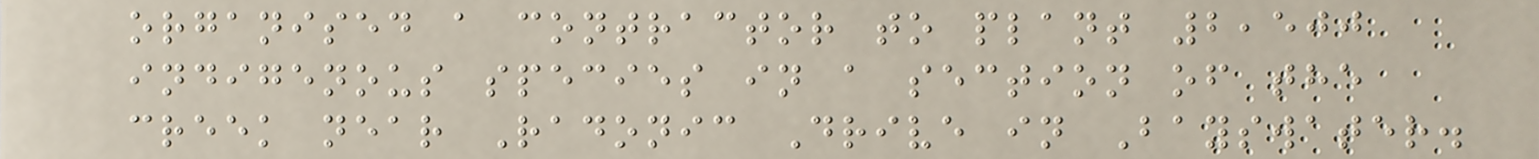organised a contractor to plant 2,500
indigenous species in a section of the
creek near Radonic Drive in Bayswater.
